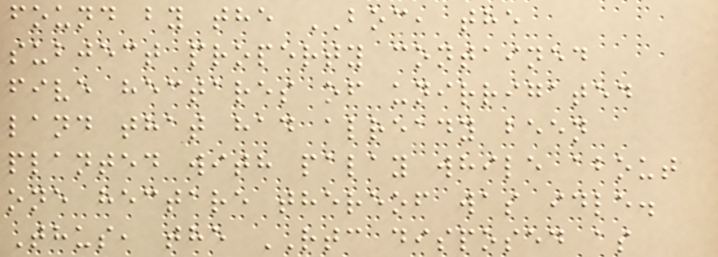found by the BOC, the
subject property contained
five hectares of unirrigated
land that had already been
planted with palay while about
one hectare thereof was idle.
Thus, the RTC disposed as
